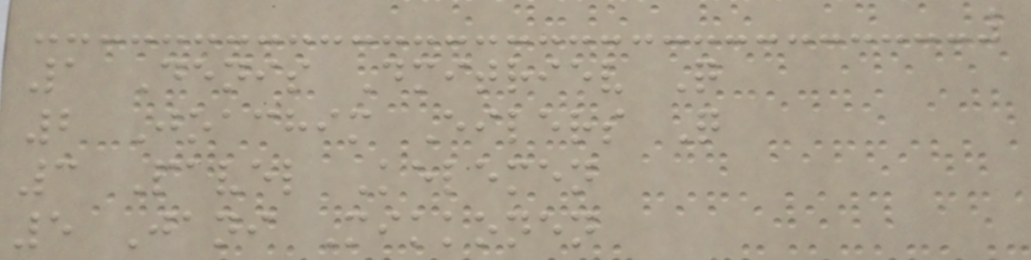1 Denis Dmitriev Q
2 Joachim Eilers Q
3 Pavel Kelemen
5 Jani Mikkonen
